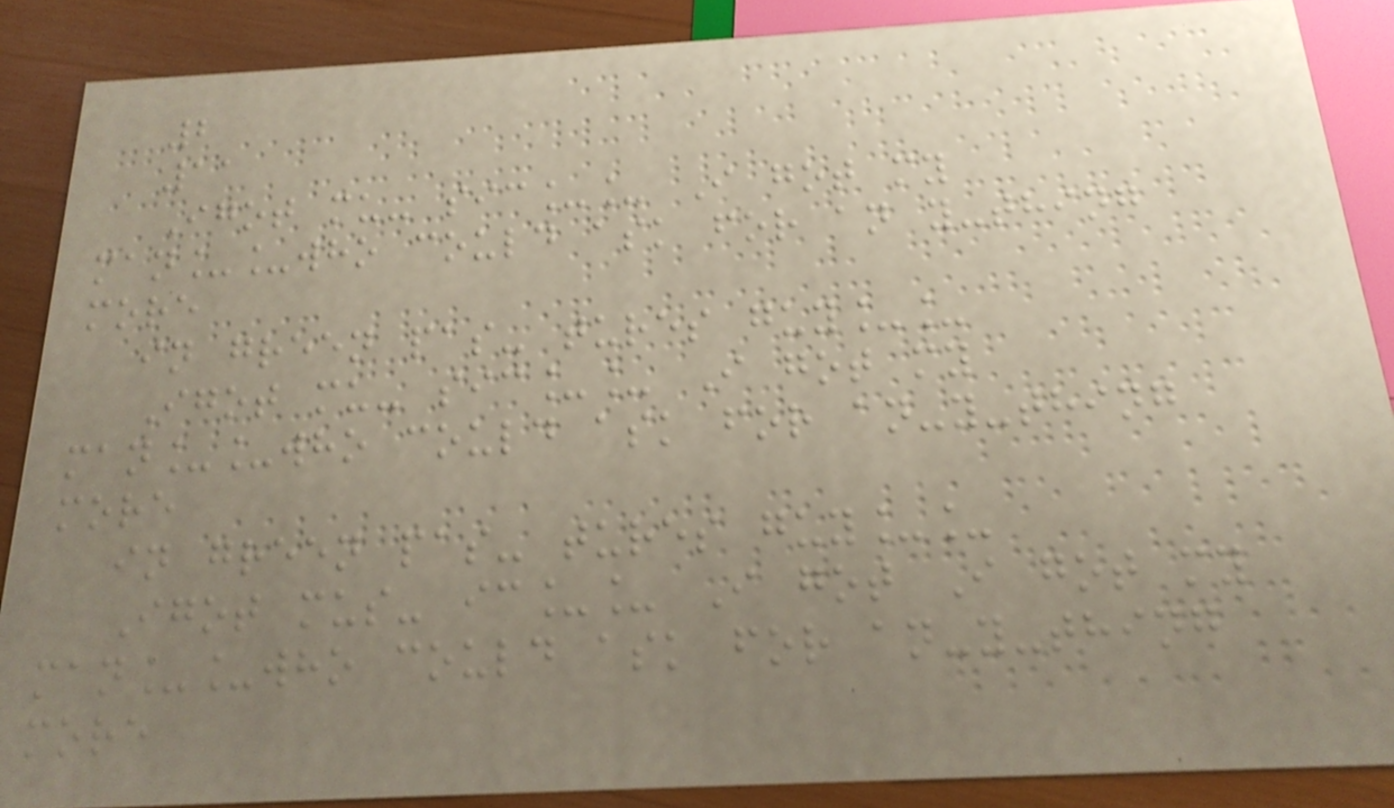2
11
Igot mu- sic__ I got my
man__who could ask for an y-thing
more
in green pas- tures guy__
Igot mu- sic__ I got my
man__who could ask for an-y-thing
more
in green pas- tures guy__
Igot mus- ic__ I got I got my
man__who could ask for an-y-thing
more
